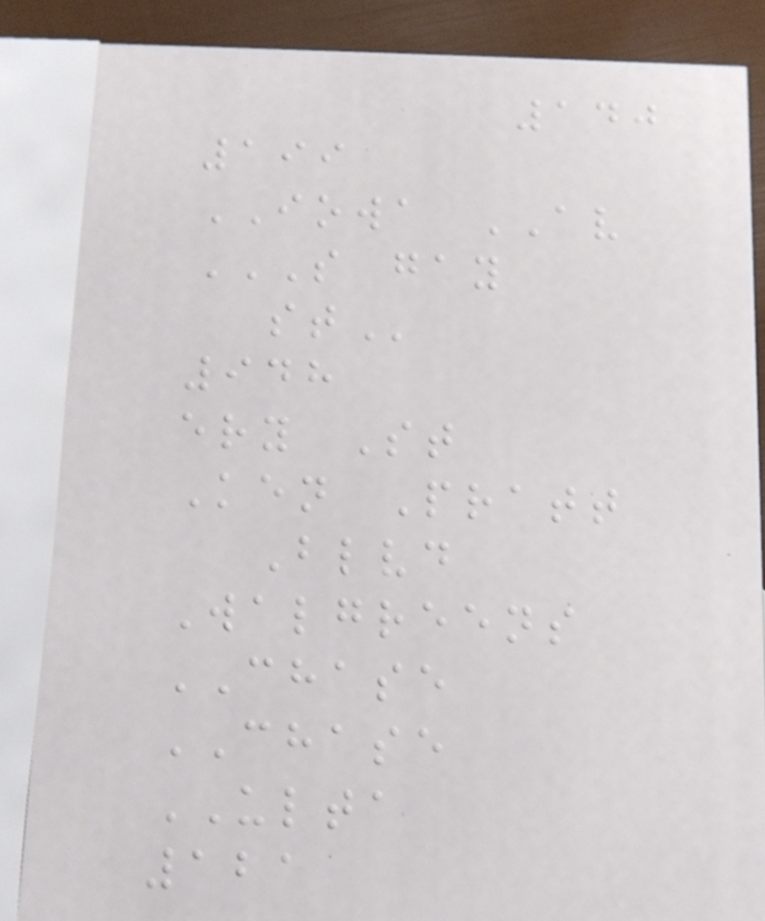140
199
IOWA AV
S GAY
ST
948
ery St
Ken Pratt
Blvd
Walgreens
CHASE
CHASE
ULTA
121
